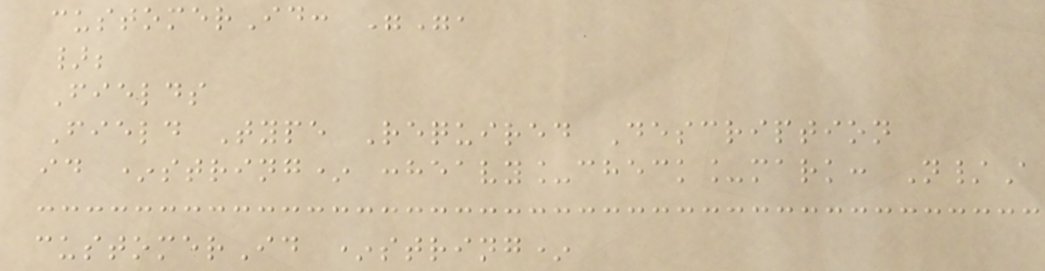customerId: "",
};
Fields
Field Type Required Description
id *string* :heavy_check_mark: N/A
customerId *string*
